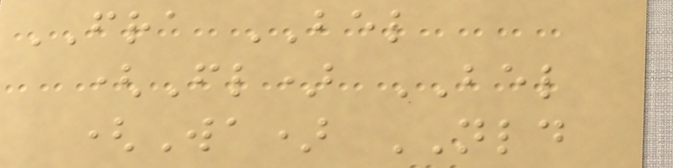FRA BEL
(Fl) BEL
(Wa) NLD
